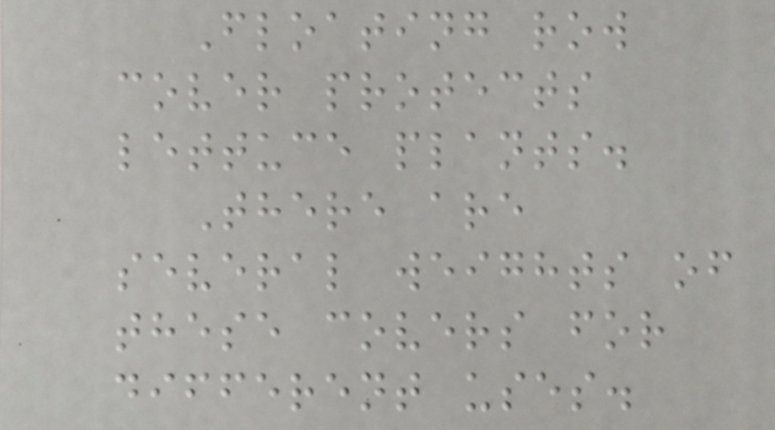Floating row
cover protects
lettuce plants.
There are
several weights of
these covers for
different uses.
